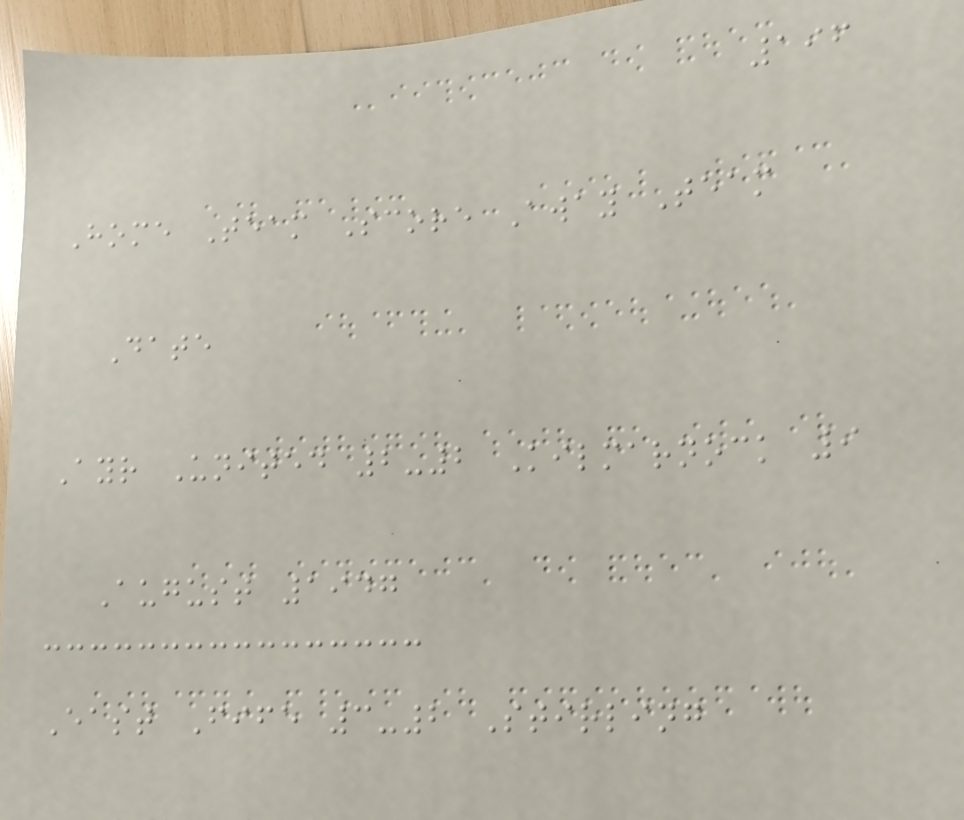196
Home Team Score Away Team
Date
Ayr United 2-2 Kilmarnock 9
August 1947
East Fife 3-2 Stirling
